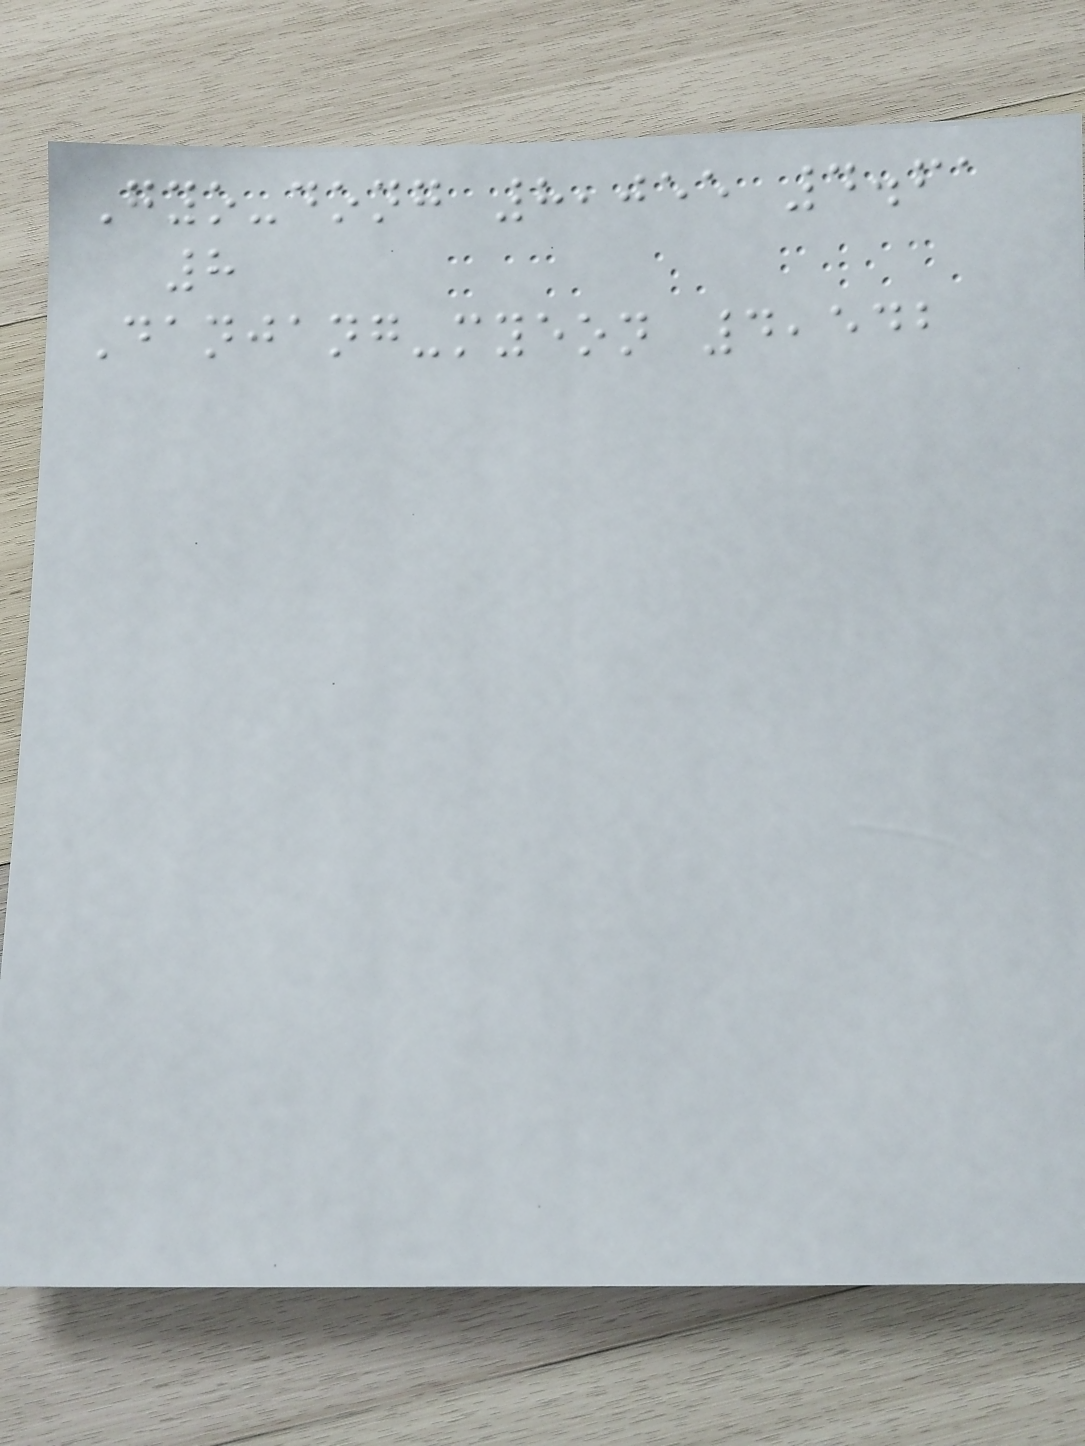Gyo-dong 8,055 4.61
8
Danjang-myeon 4,542
